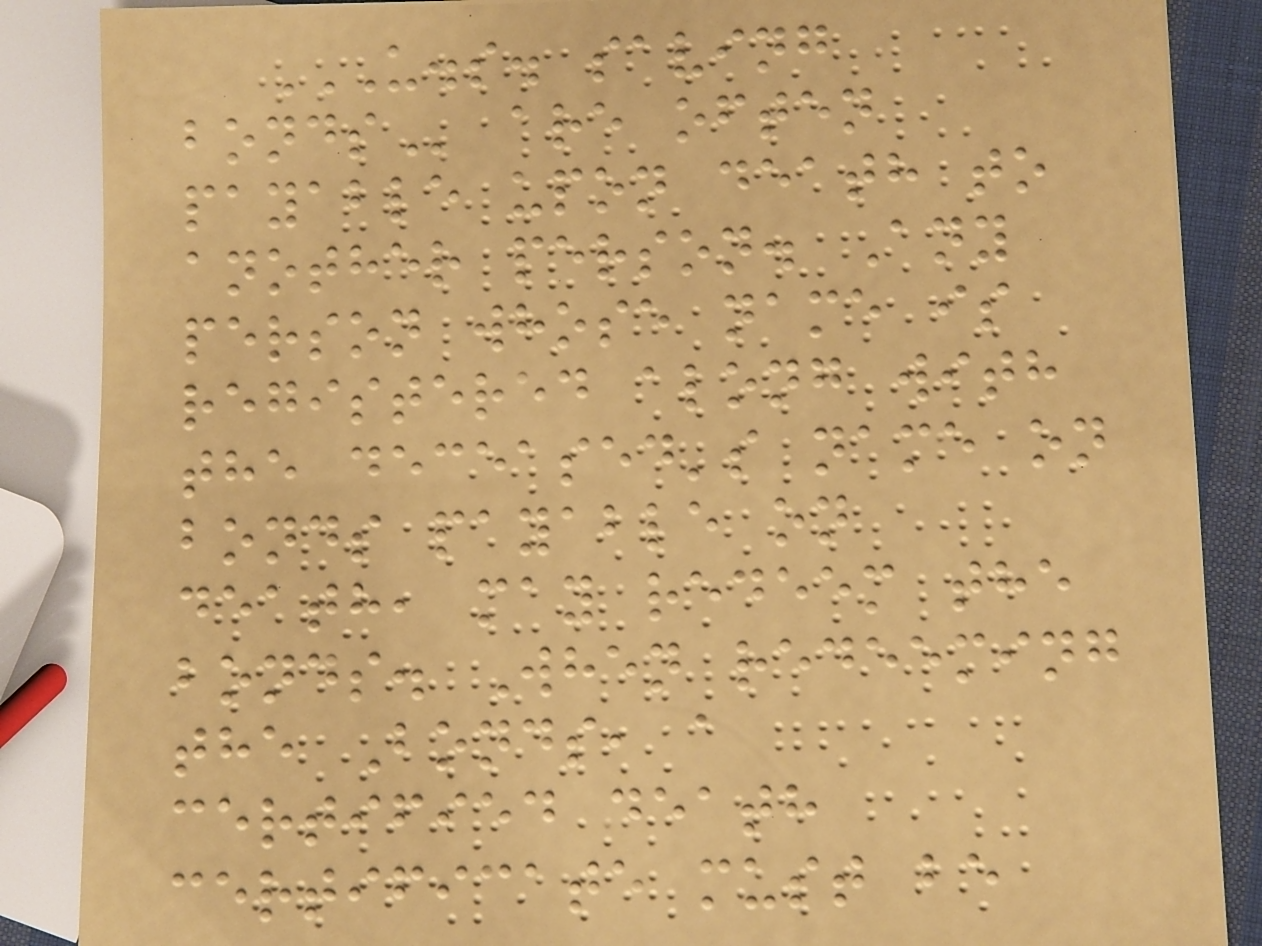U.S. SAVING
BONDS are often
payable upon death to
another person. Any
person whose name is
registered along with
the deceased's name on
bonds payable on
death, may redeem the
bonds. When redeeming
the Bonds, a
certified death
certificate must be
